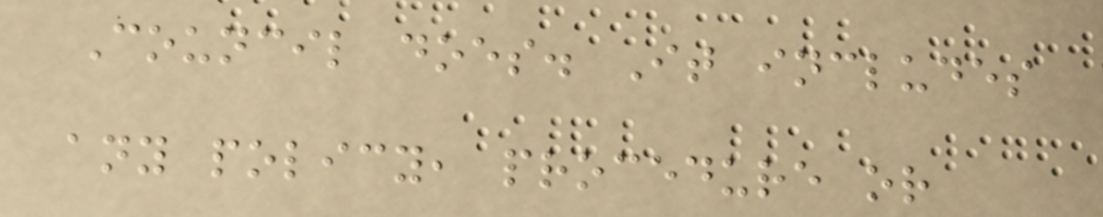Council does. It includes
any policy, procedure or
